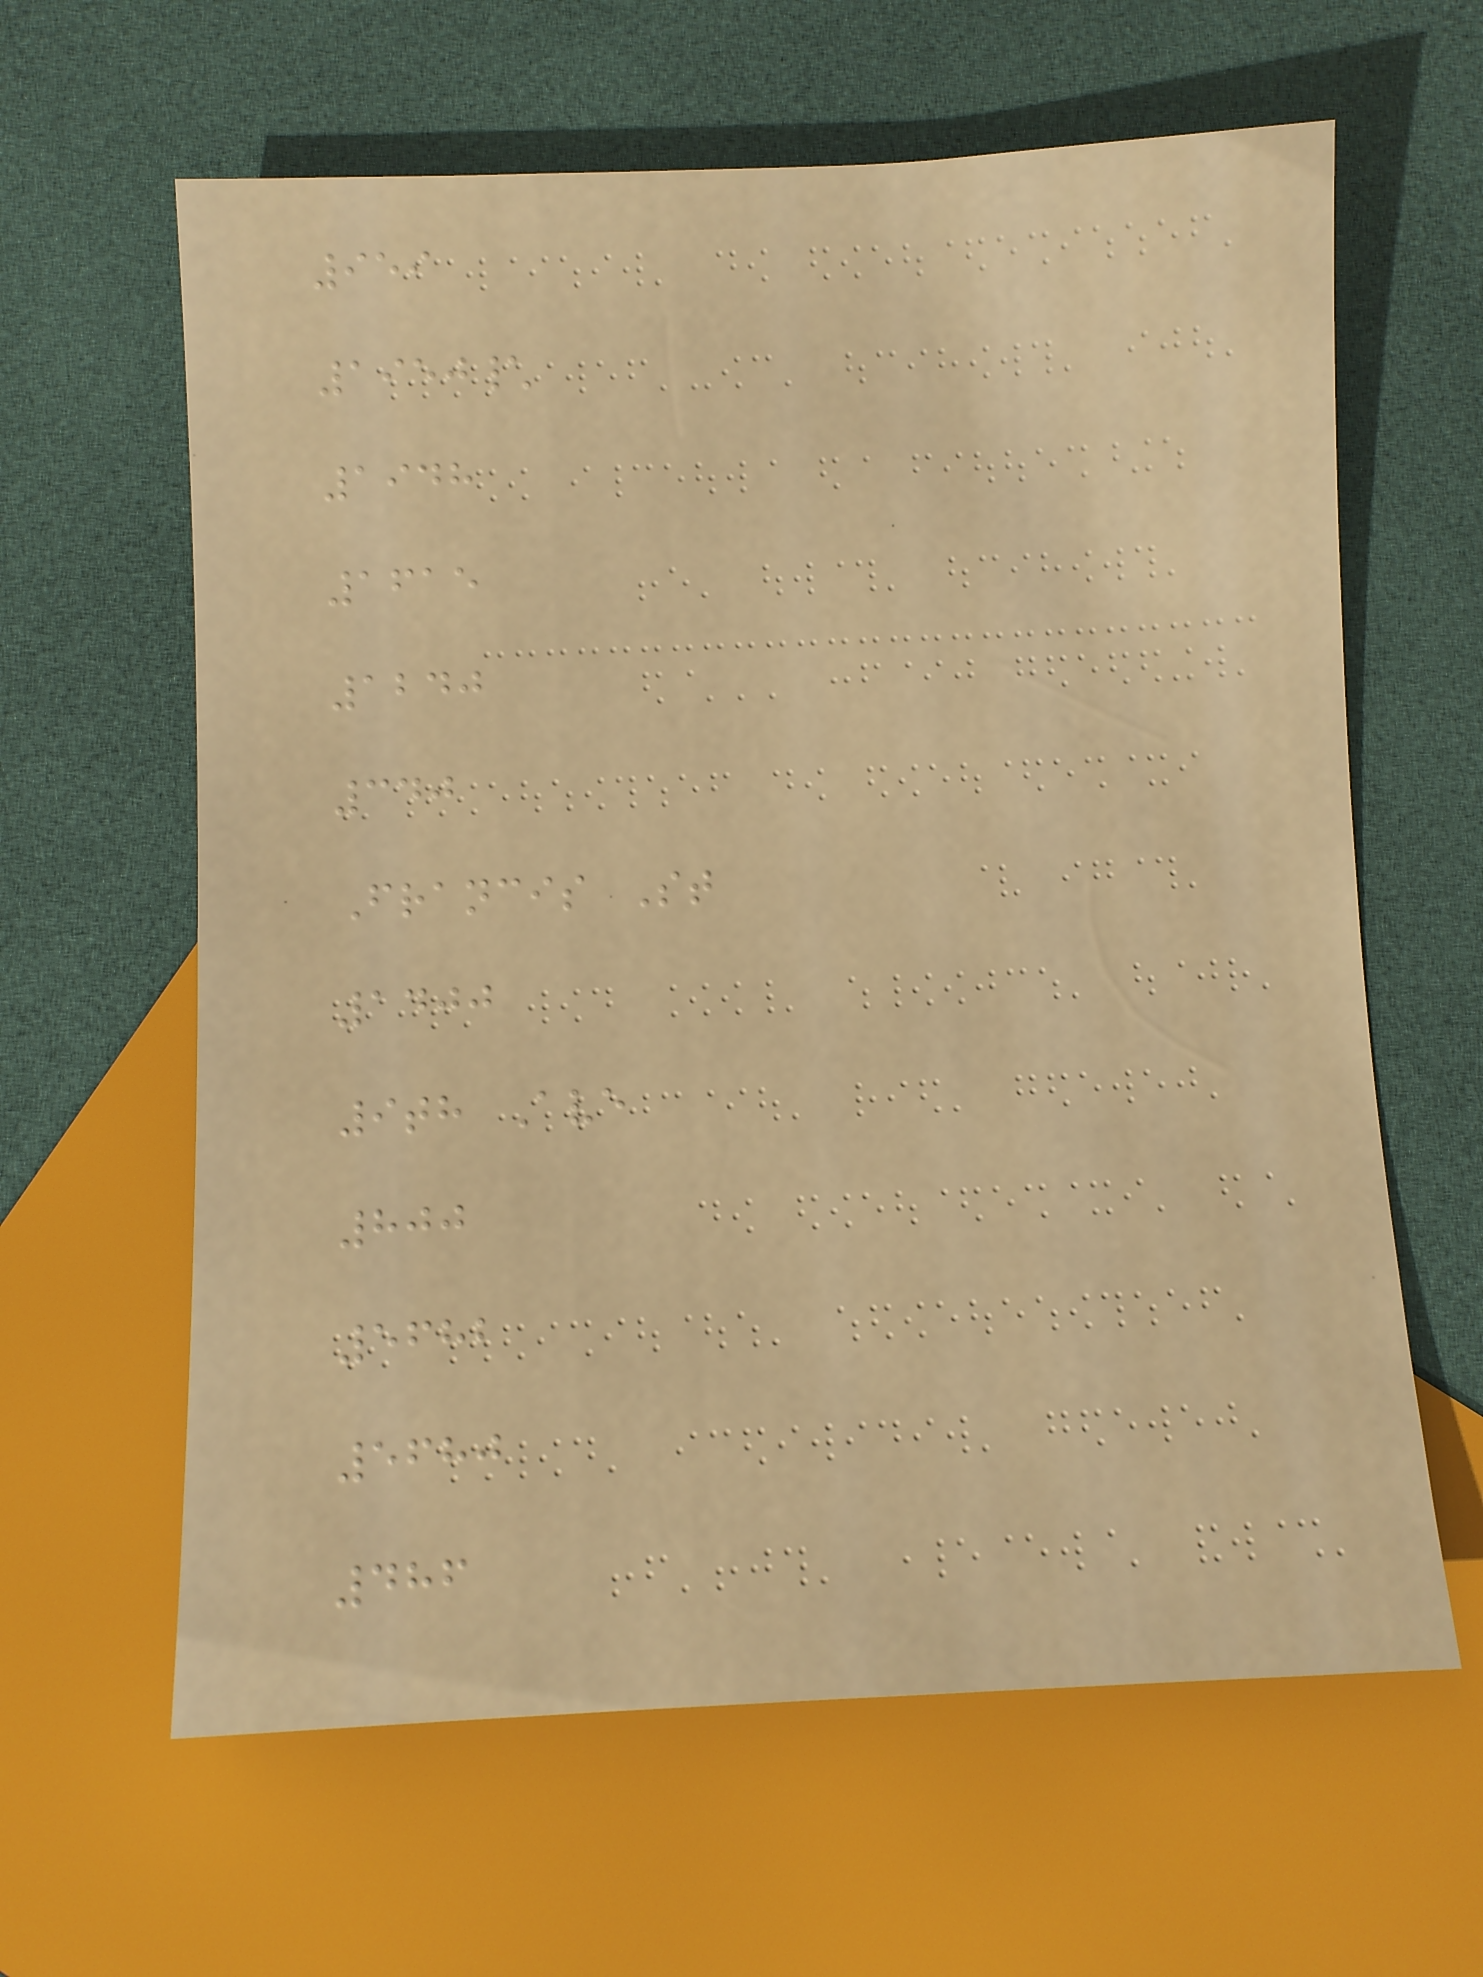959
1950\
1948
1615
1240
340
Francis St
1400
9th Ave
800
5682
5680
486
